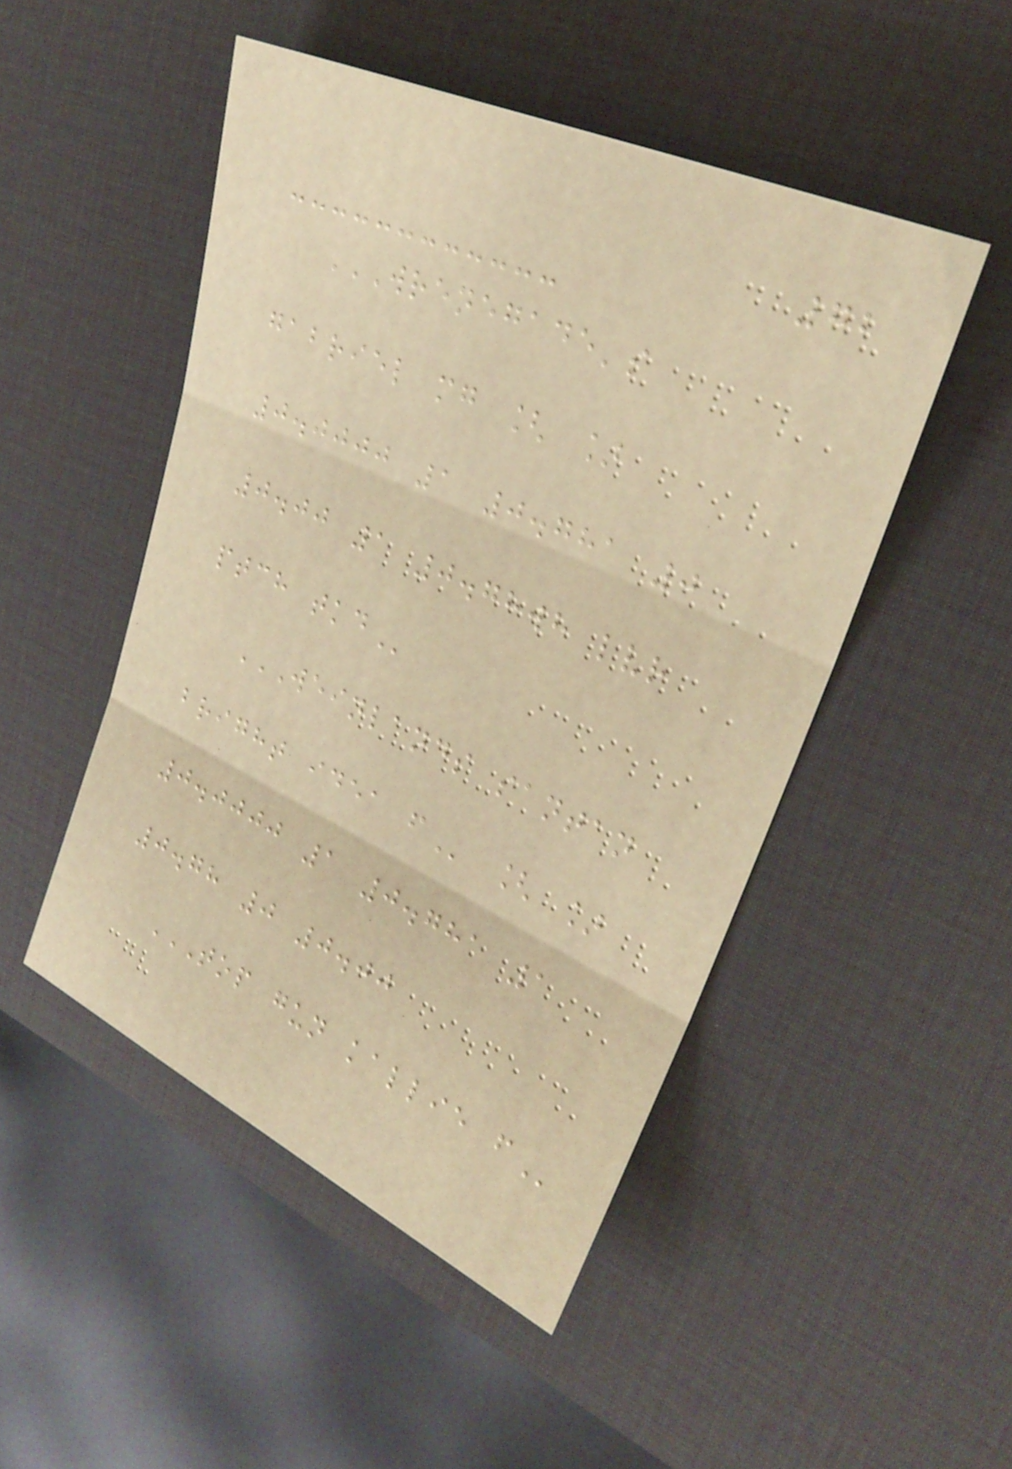72
WRENEGADE'S
GABRIEL MG [ ]
0.0000 1 0.781 0
0.00 1 0.78WH LVR
PTCH TKD
WEINLANDS SANTAN
BRIGHT IDEA F [ ]
0.0000 1 0.781 1
0.78 0 0.00
TOP GUN KALLIE F
